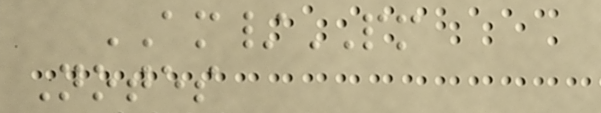AM/PM
Notes
